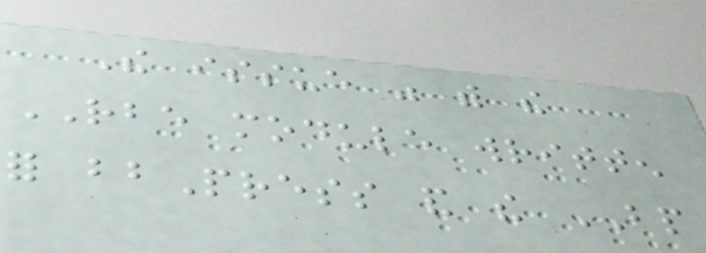The issue was with the
RBE module written
for bbPress and the BP
